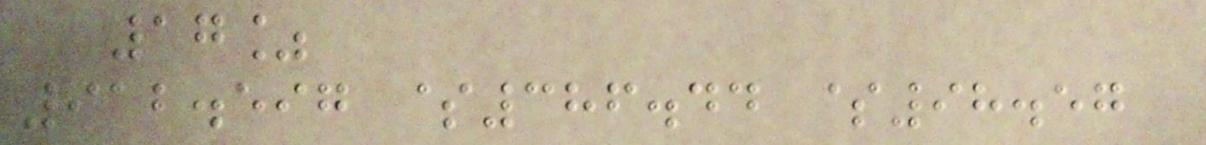17%
912.597 $386.44 $98.57
